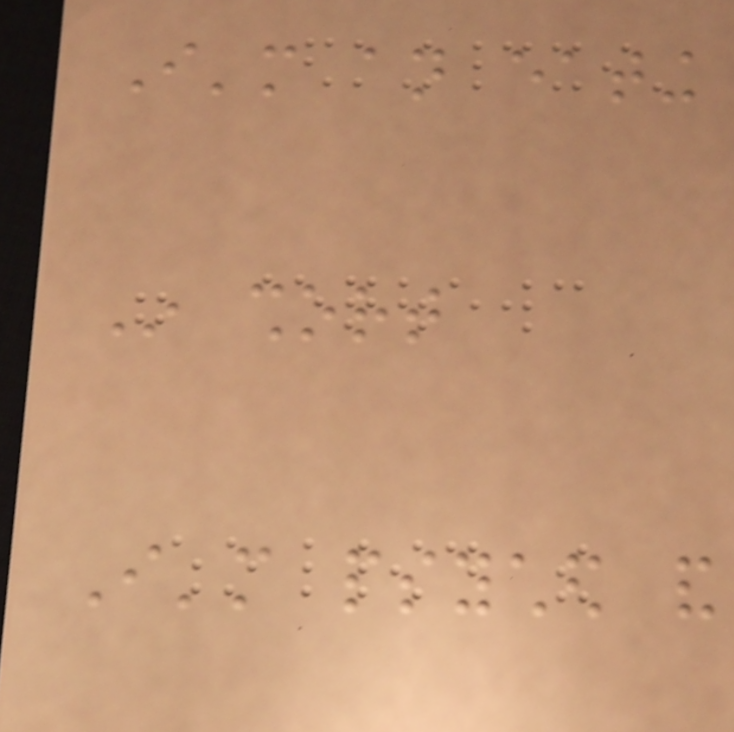I'm an eating
In short
I'm psyched and
